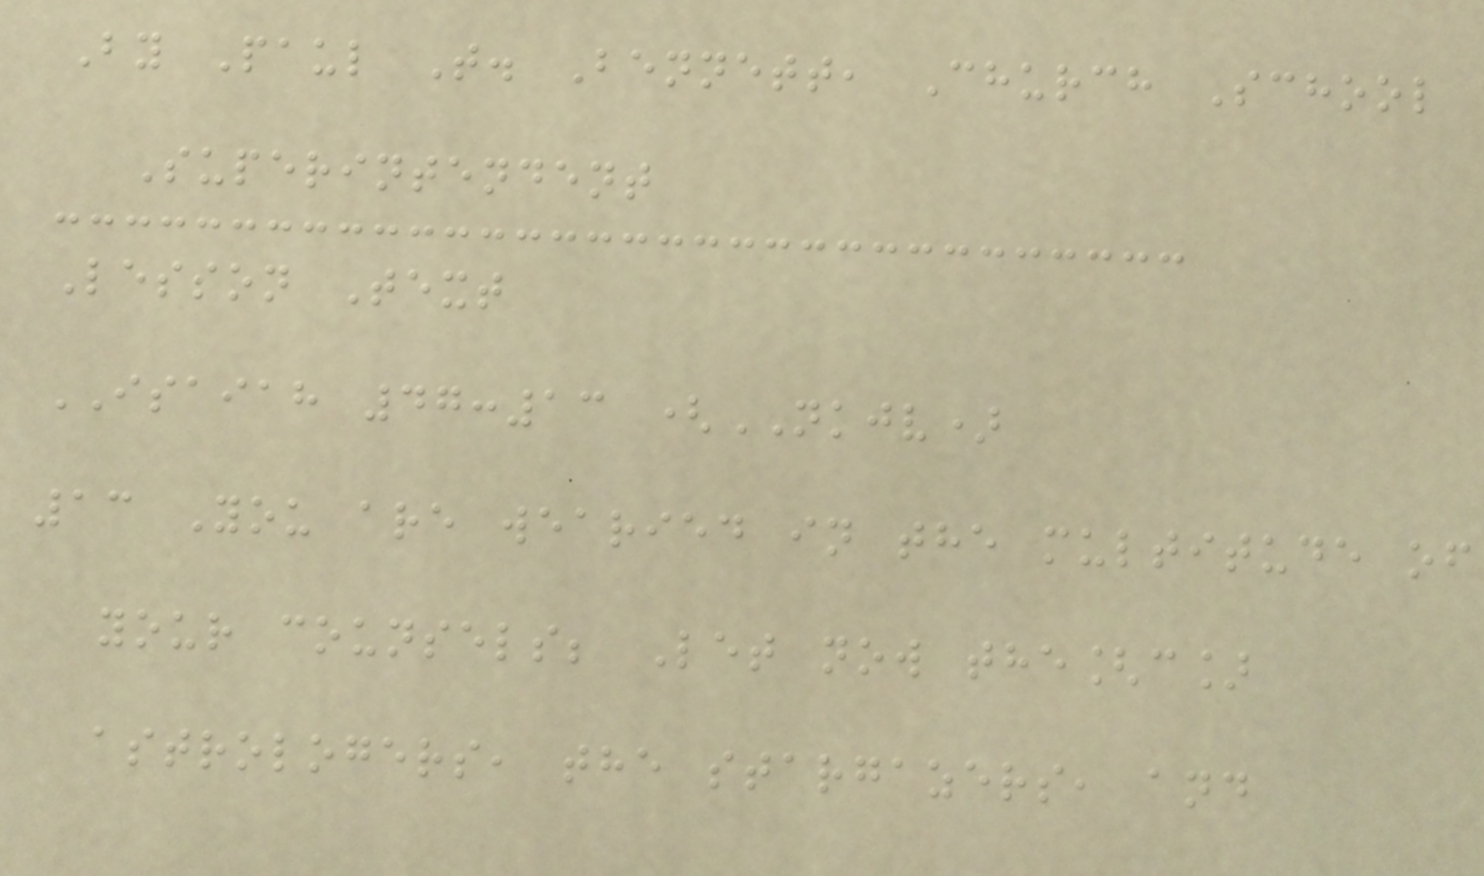By Paul T. Bennett, Church School
Superintendent
Lesson Text
ISAIAH 47:13 (NKJV)
13 You are wearied in the multitude of
your counsels; Let now the[c]
astrologers, the stargazers, and
